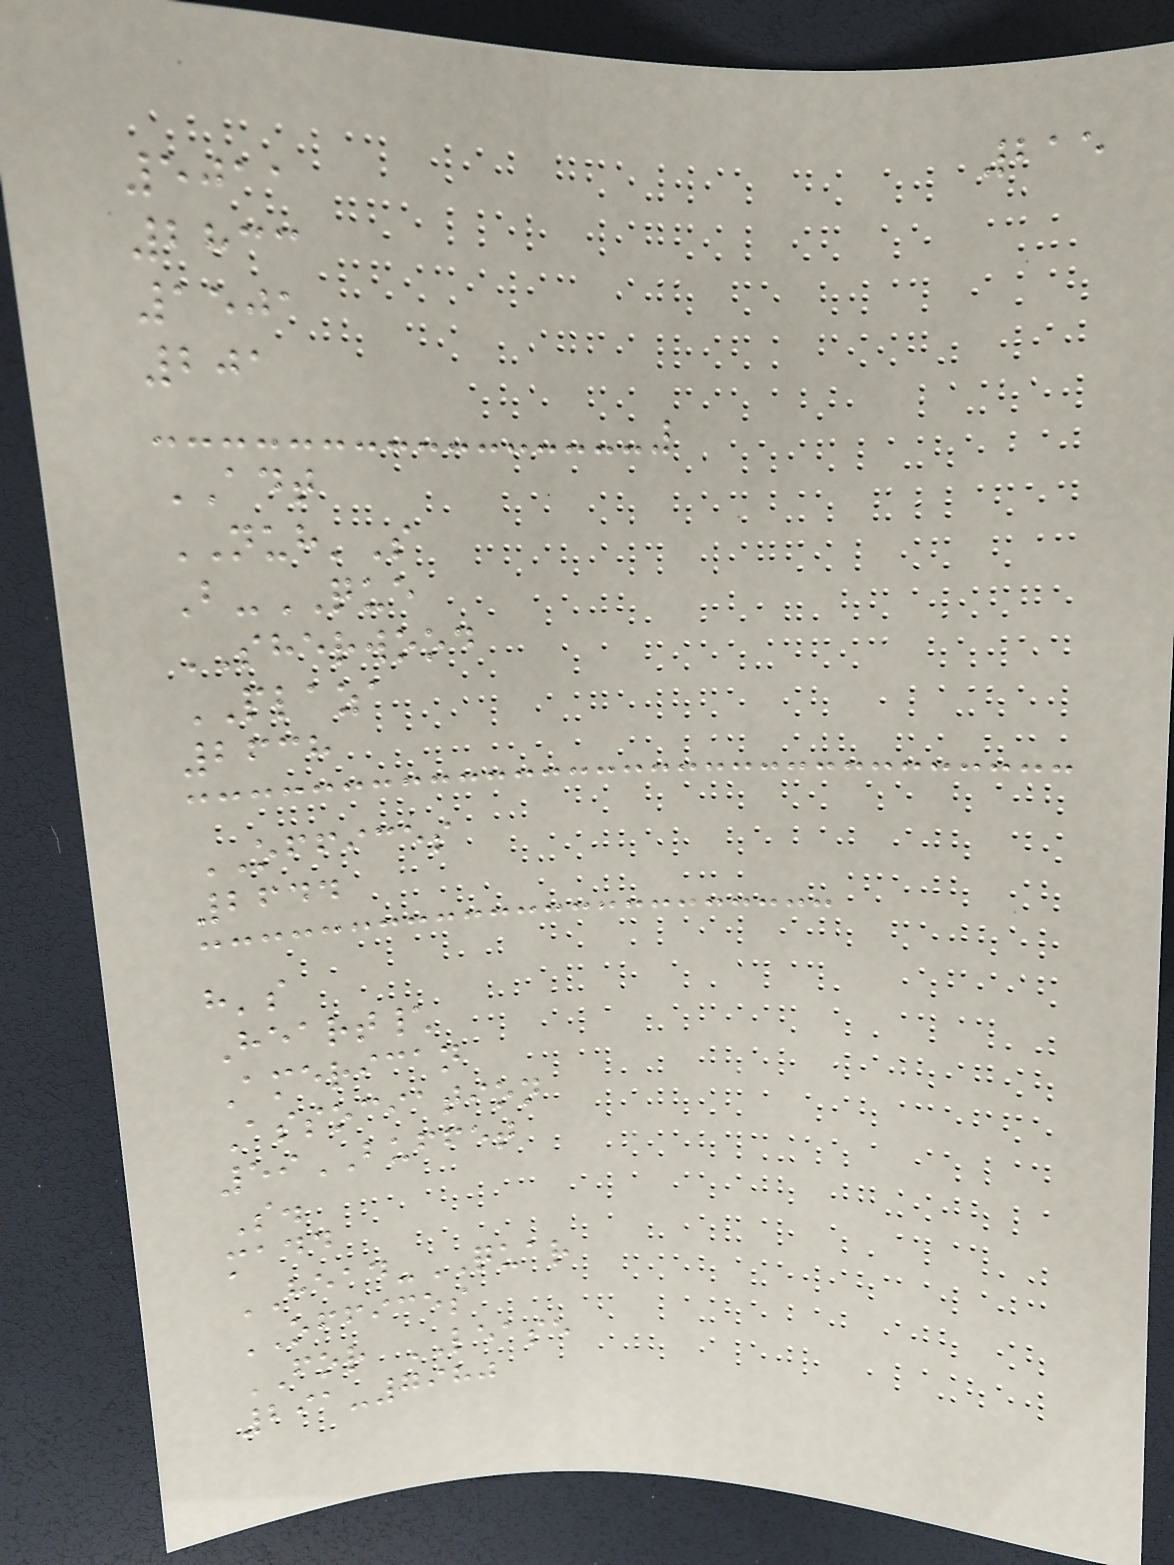215
5011
2833
1501
201
ADT
NUH'S
B-QUE
SHERWOOD
PLAZA
2638
OFFICES
2644
h's
Heart\
American
Association
59BUFFET
S.
madd
HEAD-QUAR
OFFICES
FOR LEASE
291-7980
